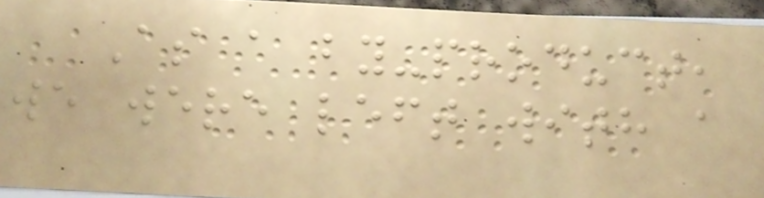As a by-product,
we were left with a
